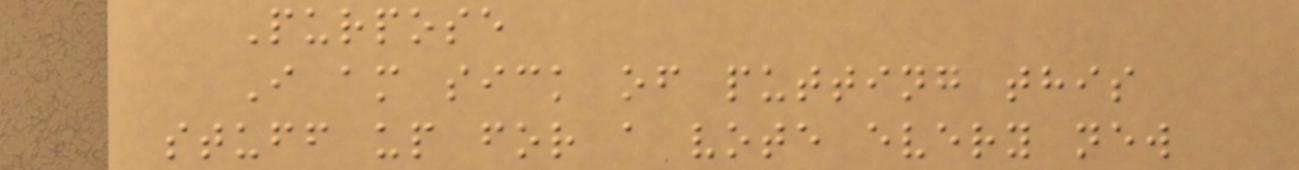Purpose
I am sick of putting this
stuff up for a vote every new
